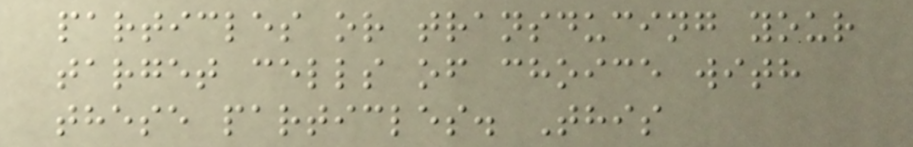particles or transducing your
target cells of choice with
these particles. This
